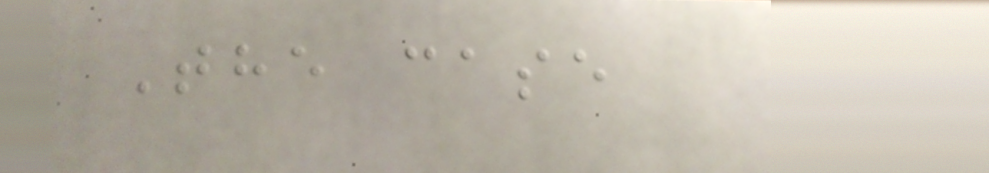The case
